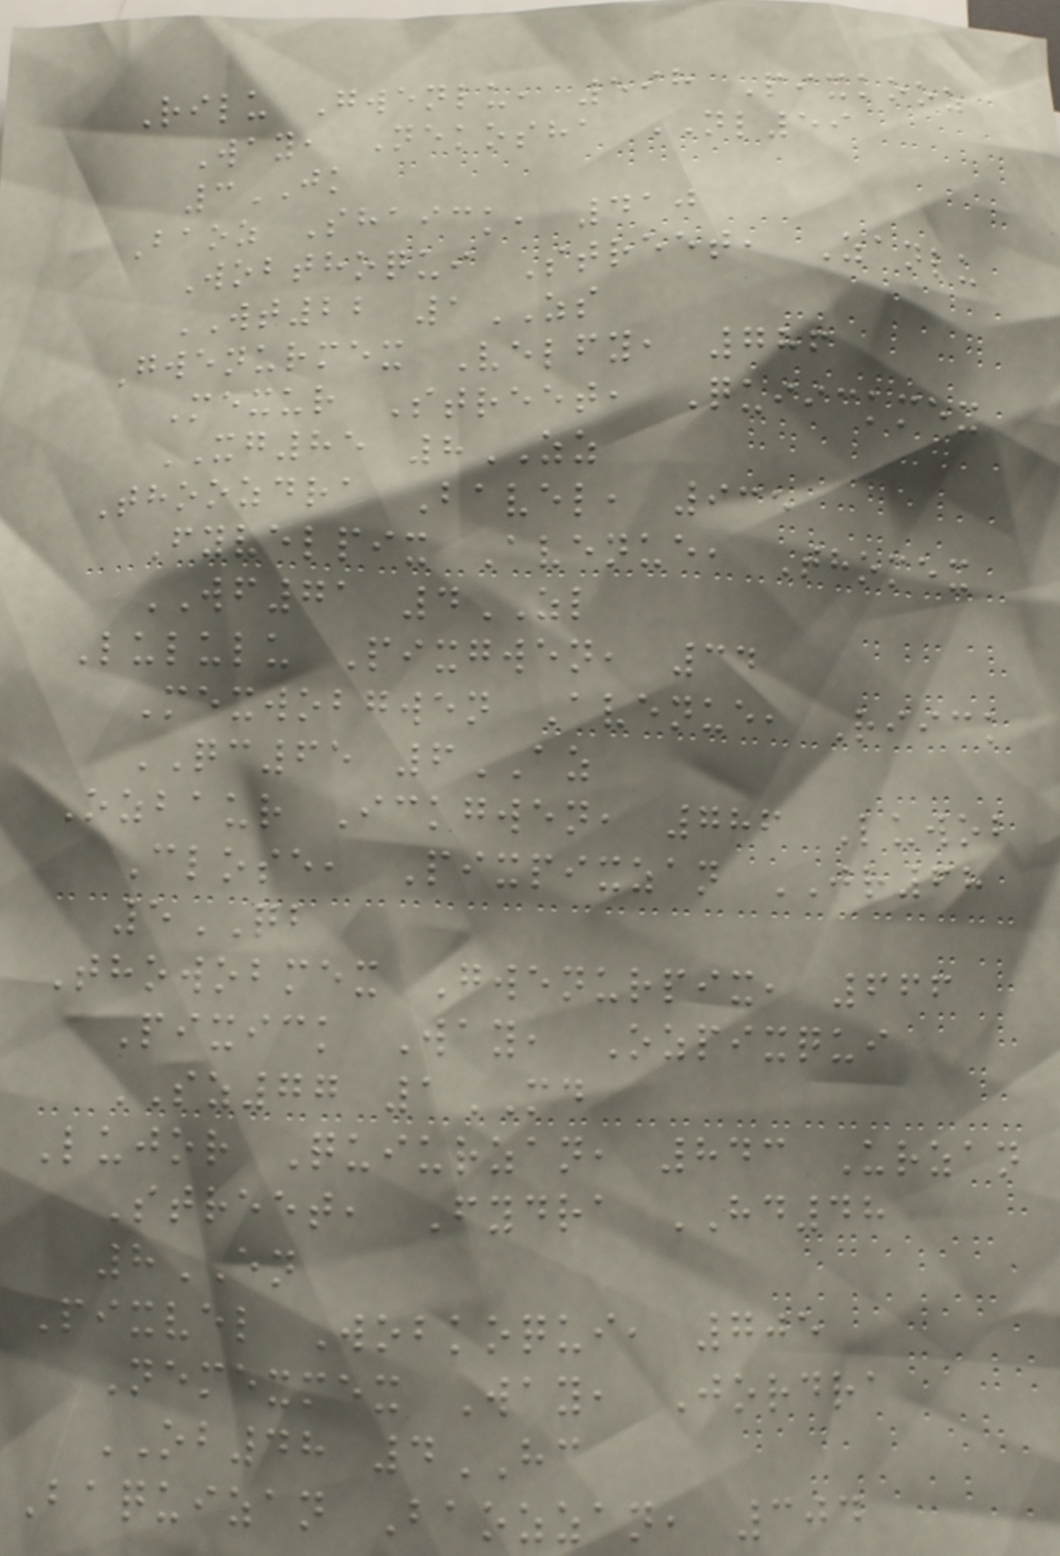Rilu Gwenlu, 598 Pixkooz
Way, Nekosha NL59
3JK
Baoz Shaick, 410
Wobthoqui Street, Zanlu
WT22 1ZS
Gwenurmex Velfy, 786
Mexur Street, Quiickmex
XG85 8ZZ
Thoozdra Bavel, 935
Fyvelpix Avenue, Thomex
WF71 4ZL
Lululu Pixgwen, 34
Mexwobgwen Avenue, Riick
QC65 6AZ
Ozbaur Ickgwen, 786 Luwob
Close, Pixpixzan JR68
5QB
Thowobmex Gwenurpix, 666
Pixick Way, Ozpixqui
SZ77 1MD
Lujor Quiurzan, 843 Urzan
Street, Fydra HD48
8EN
Pixvel Wobkoqui, 705
Nemexmex Way, Jordra
OB48 4HC
Baquizan Baozzan, 304
